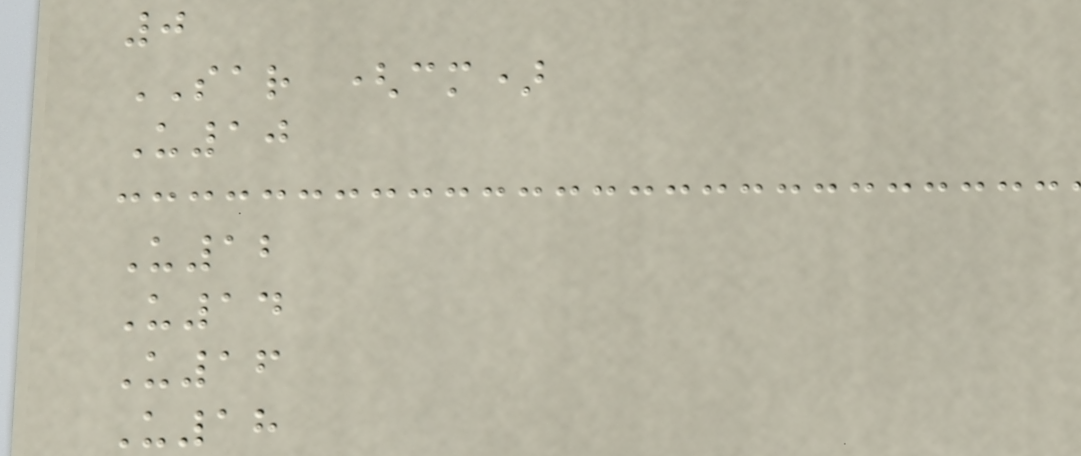0
SAR (cm)
U10
U12
U14
U16
U18
